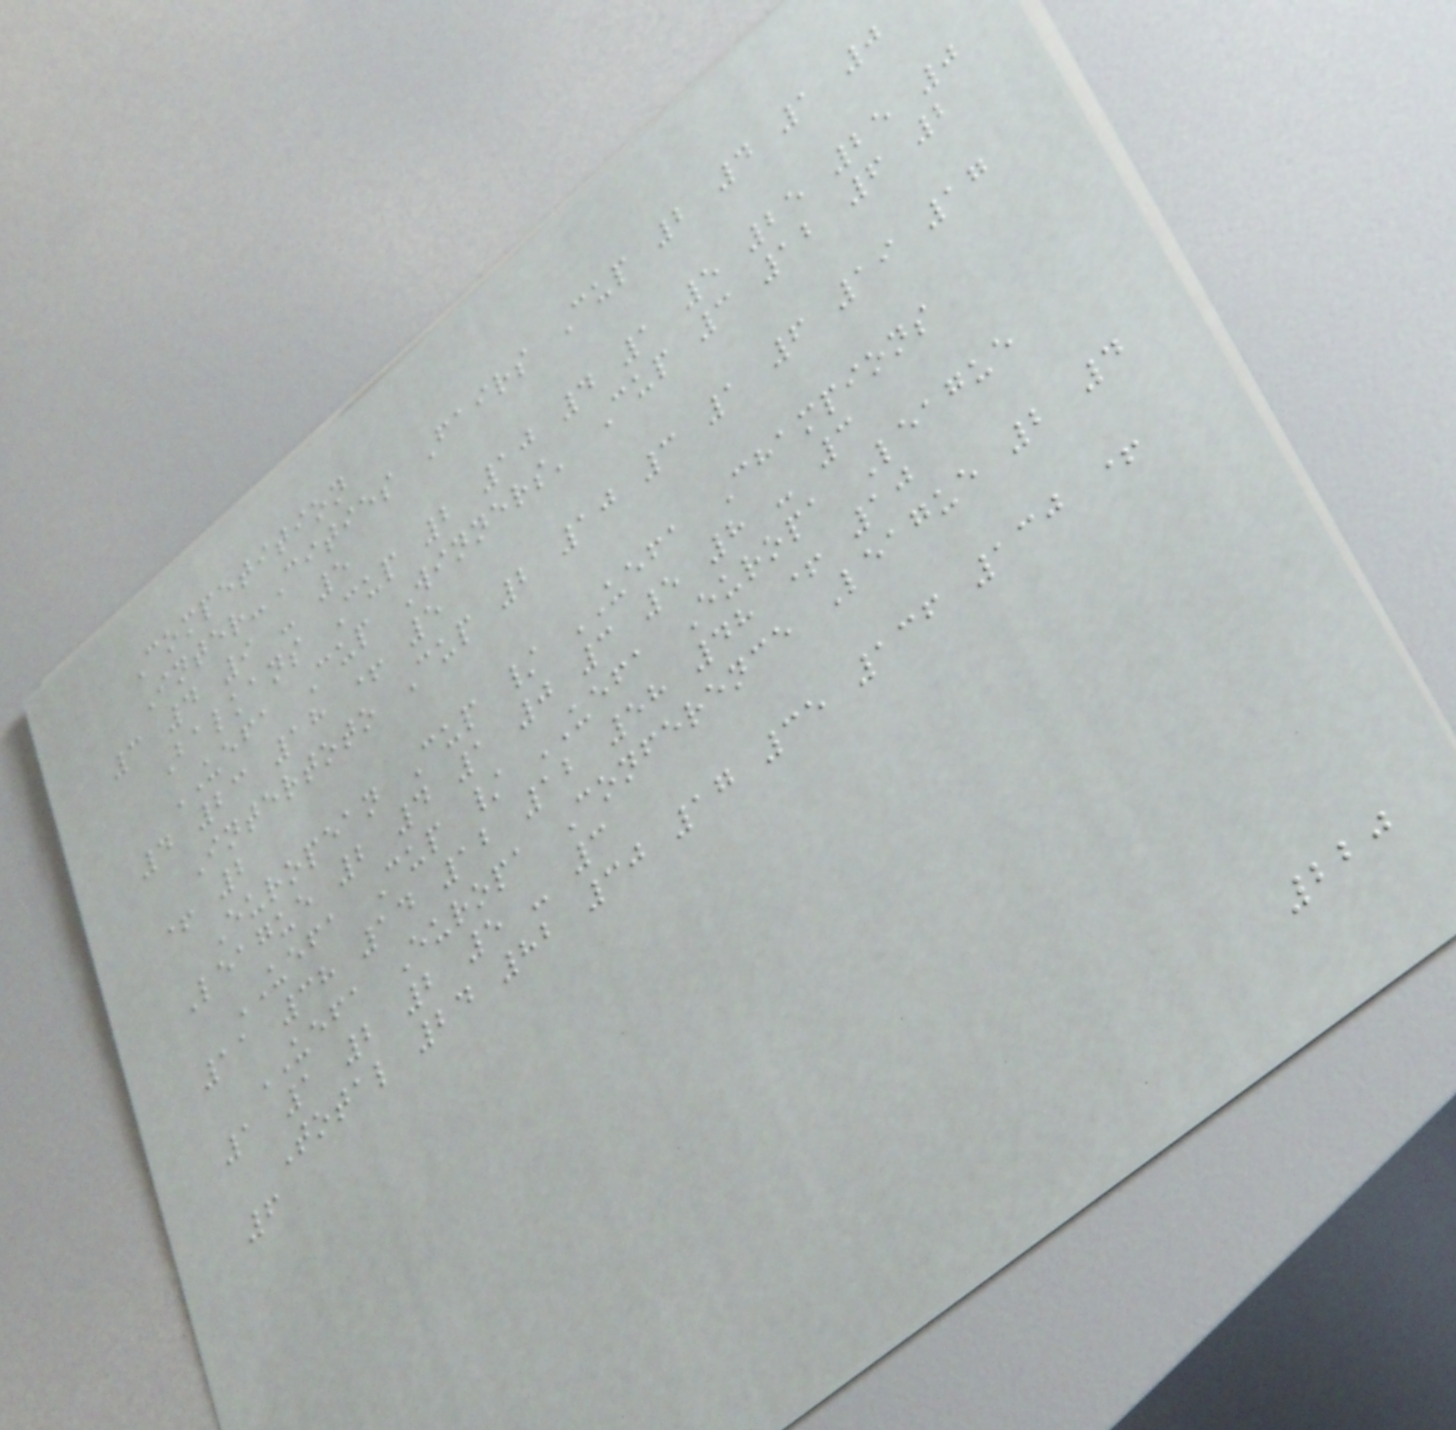Competition
Inter-Cities Fairs Cup 2 4 1 0
3 4 9 - 5
Balkans Cup 2 10 4 1 5 25 25 0
UEFA Cup Winners' Cup 3 12 6 2
4 23 18 + 5
Intertoto Cup 2 10 3 1 6 19 17
+ 2
European Cup / UEFA Champions
League 2 4 1 0 3 5 8 - 3
UEFA Cup / UEFA Europa League
11 38 14 12 12 58 48 + 10
UEFA Europa Conference League 2 4
1 1 2 2 5 - 3
Total 24 82 30 17 35 136 130 +
6
220
